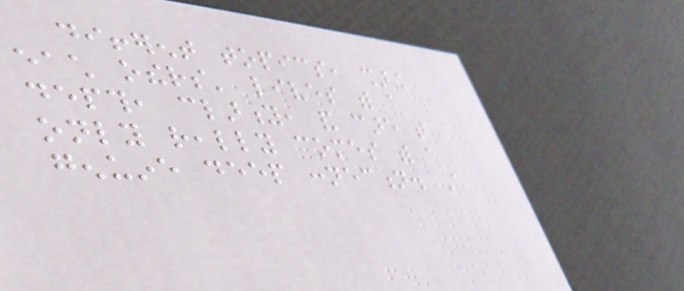different topics, sharing
each others' lives with a
depth, clarity, and care that
only really comes with a
genuine deep connection. A
